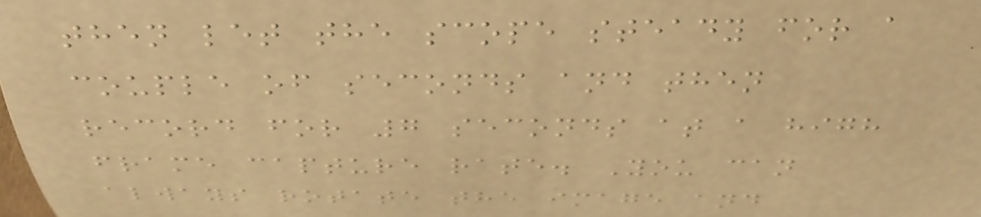then let the scope steady for a
couple of seconds and then
record for 7 seconds at a high
frame capture rate. You can
always rotate the image and
